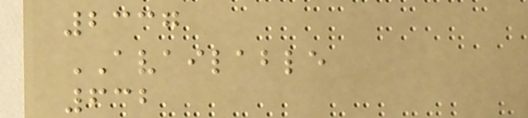2337
AVAILABLE
632
